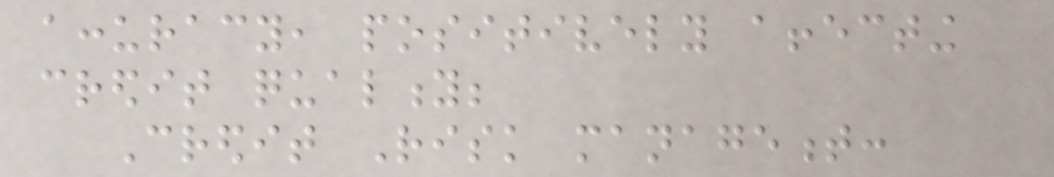accuracy, positively affecting
credit quality;
Credit Risk management:
